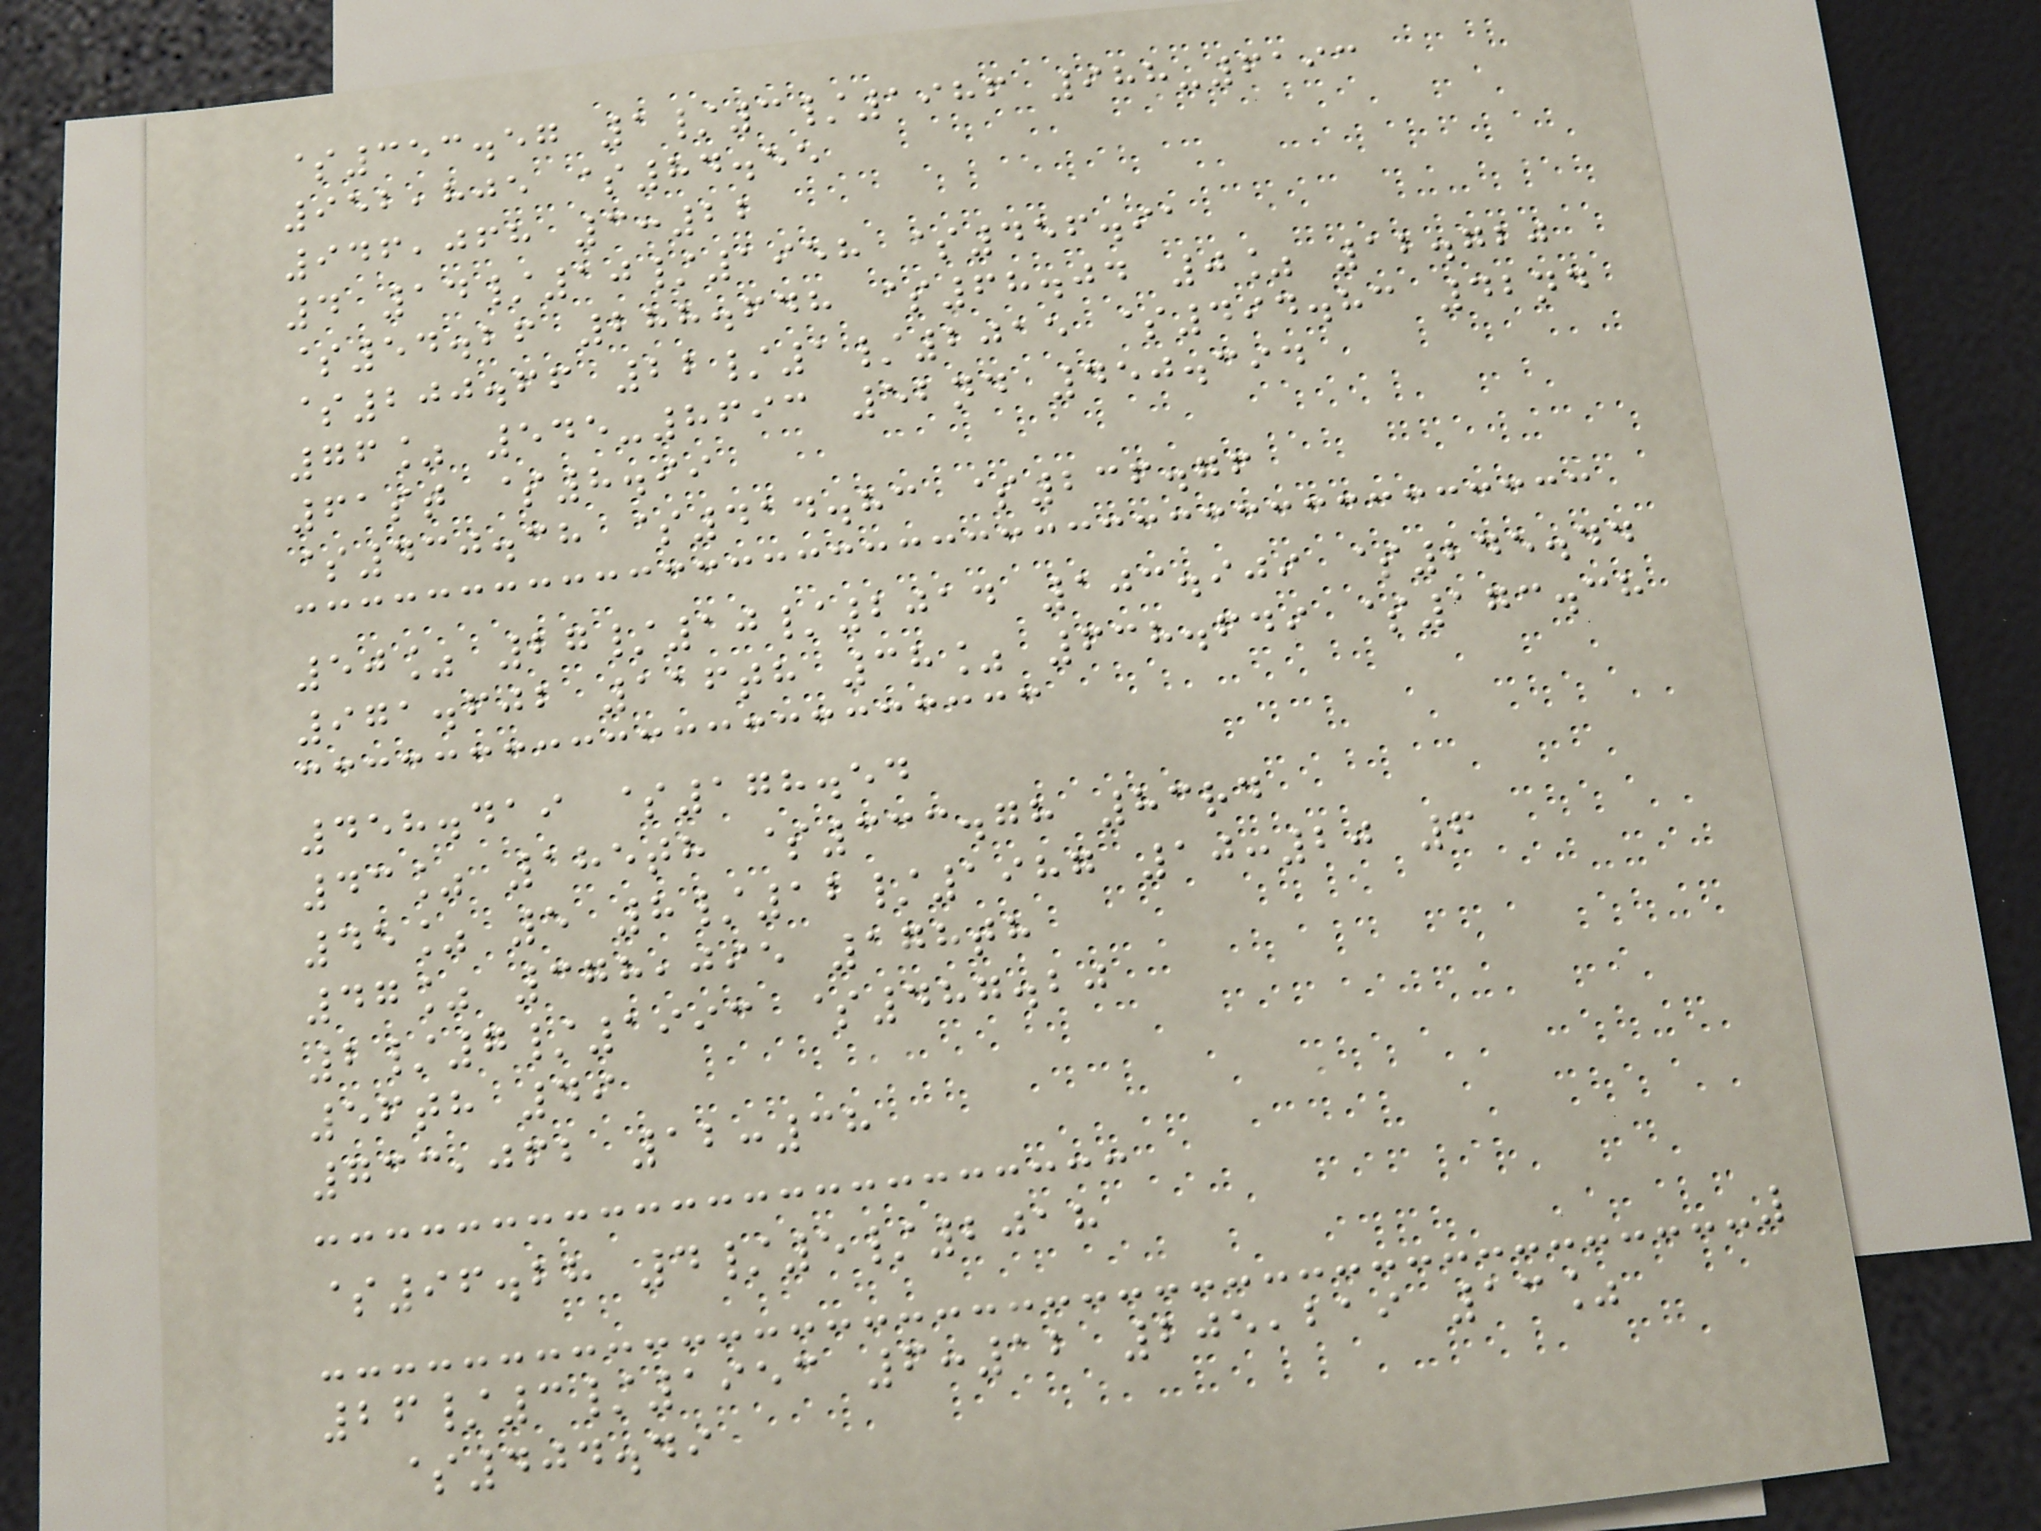$353.57 1/3/1986 988-6193
952,805 $84.55
946,068 3:22
4 14/10/1958 $456.91
$54.26 288.648 $68.04 0% 12.720
$200.66 22/1/2015 $494.83 42nd
76% 545-8693 52nd 450.394
61st $8.99
$430.38 $414.83 $236.76
50% 27/10/2014 103.909 $245.44
971.602 116th 38% 638.649 $173.38
458.419 $178.54
43% 185th $333.78 83rd
45% 5 8/12/1987 10:20 6
47% 378,095 178th
2/7/1993 $487.20
56th 49
733,062 12:38
$96.28 4/5/2018
26/3/1953 6:12 205,219 13%
$404.49
